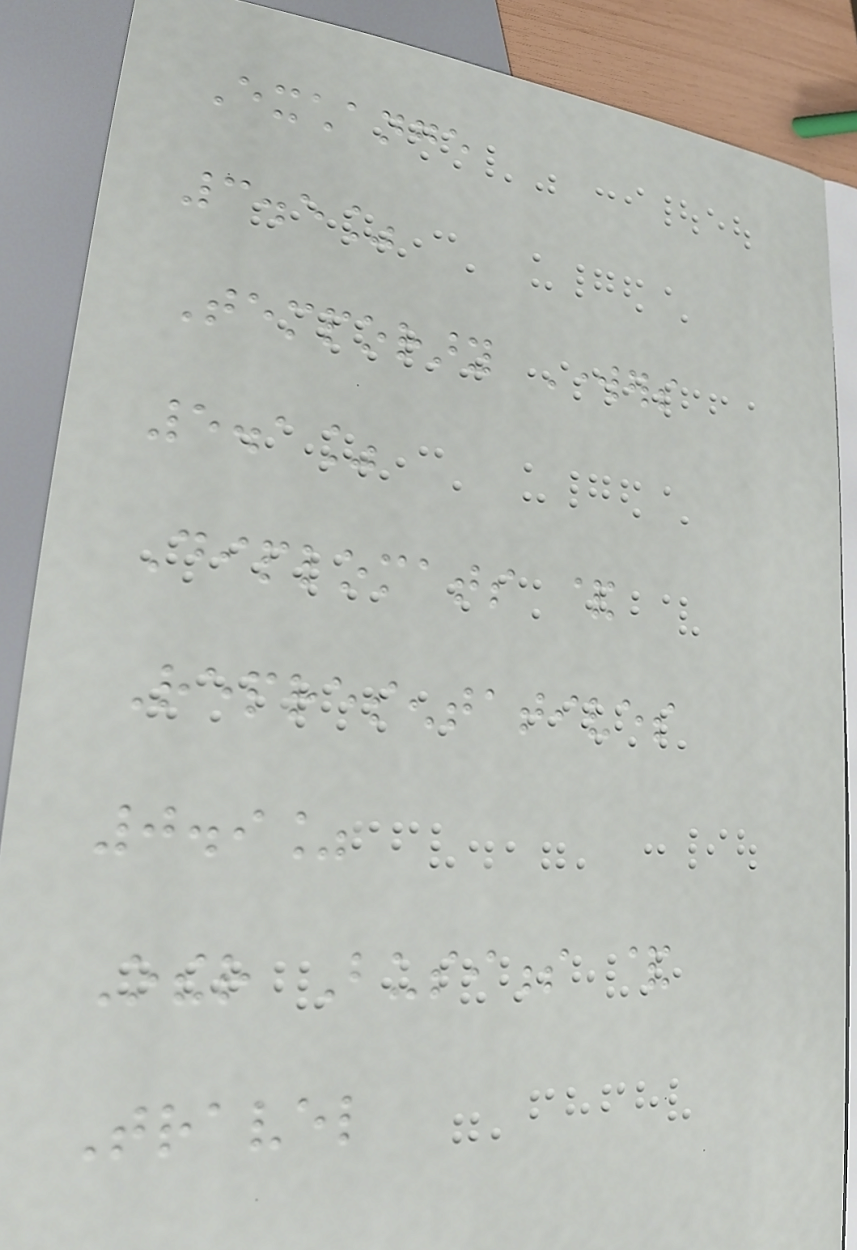Exchange
3.5%
Temporary Workers
5.1%
Diplomats &
Representatives
0.9%
Other Business &
Travel
